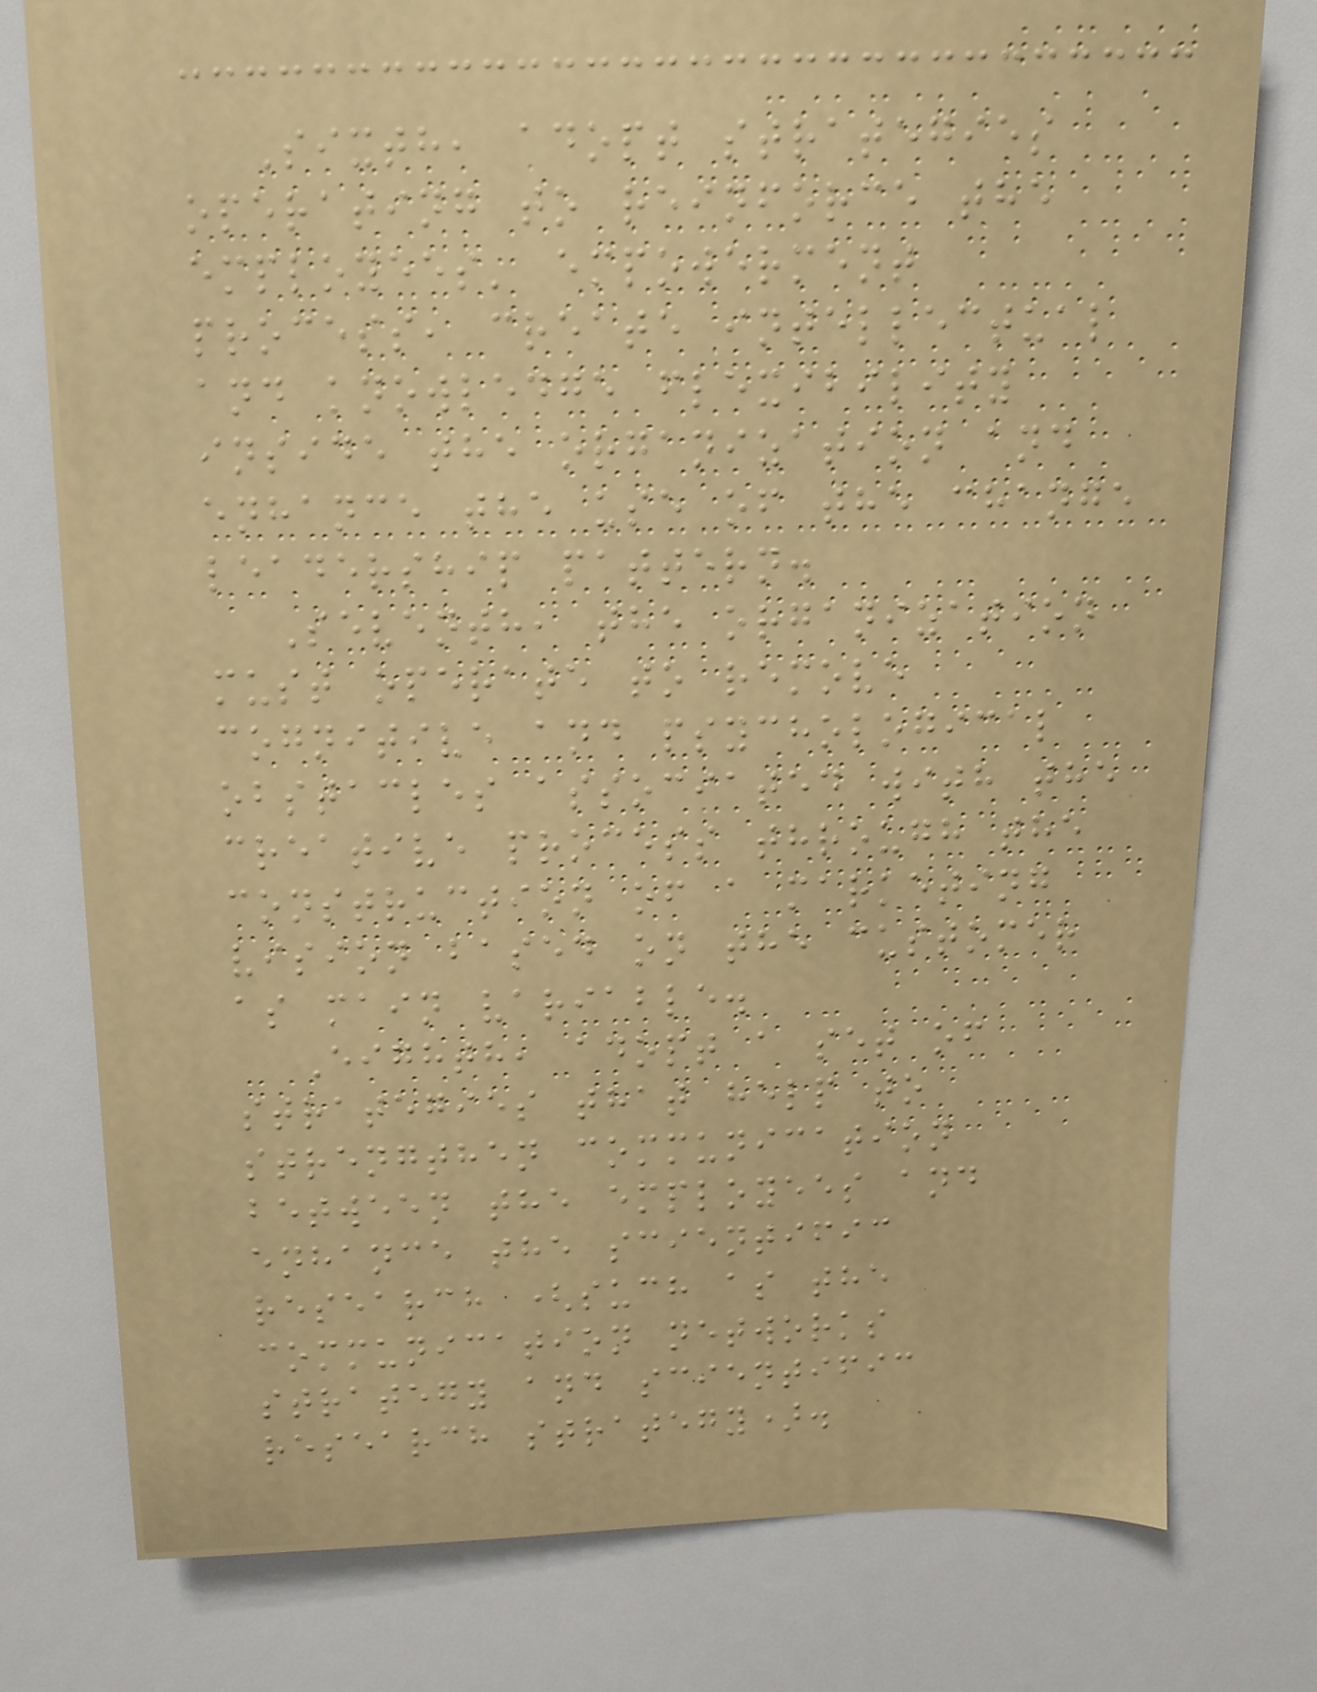Sixth, adopt strategies
operating to reinforce the
employees' empowerment
process, create intellectual
and knowledge flexibility
inside the organization and
enhance the use of the change
leadership pattern.
Seventh, the organization
must operate to remove
cognitive and psychological
obstacles associated with the
creative process through the
construction of a marketing
vision based on the customer
as main variable.
Eighth, adopt a set of
strategies that help to
strengthen communication
between the employees and
enhance the scientific
research (such as the
communication networks
strategy and scientific
research strategy).
